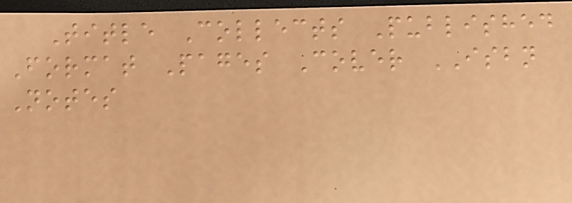Title Collects Published
Format Pages Cover ISBN
Notes
